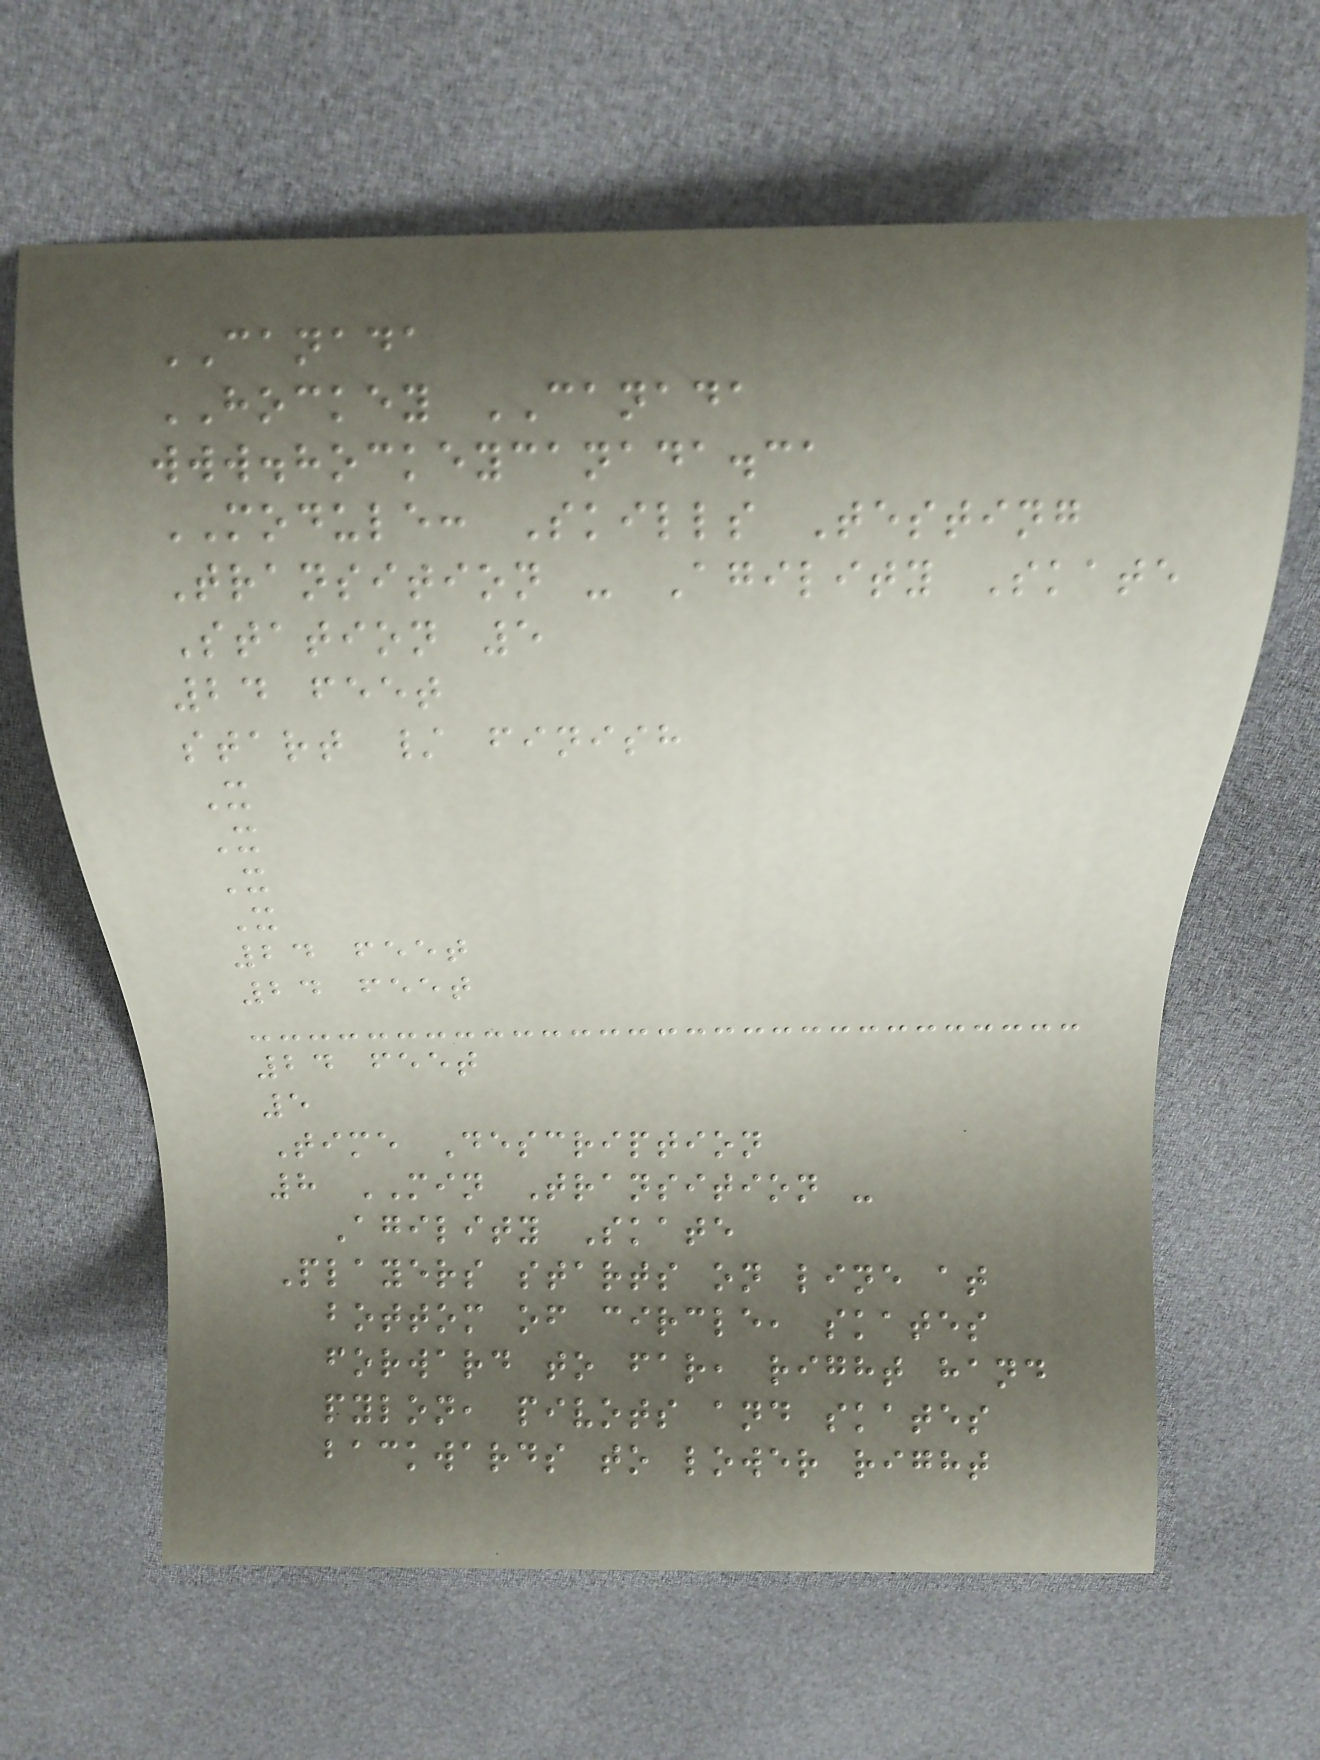CANADA
HOCKEY CANADA
www.hockeycanada.ca
MODULE: Skills Testing
Transition - Agility Skate
Station 5
24 feet
start / finish
X
X
X
X
24 feet
24 feet
24 feet
5
Time Description
8 MIN Transition -
Agility Skate
Players starts on line at
bottom of circle, skates
forward to far, right hand
pylon, pivots and skates
backwards to lower right
